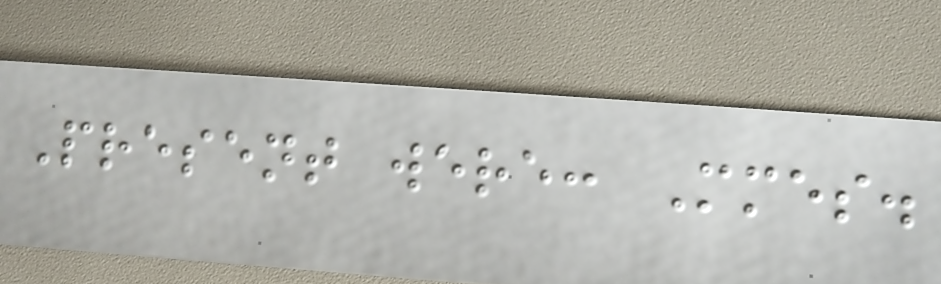Present were: Mmes.
